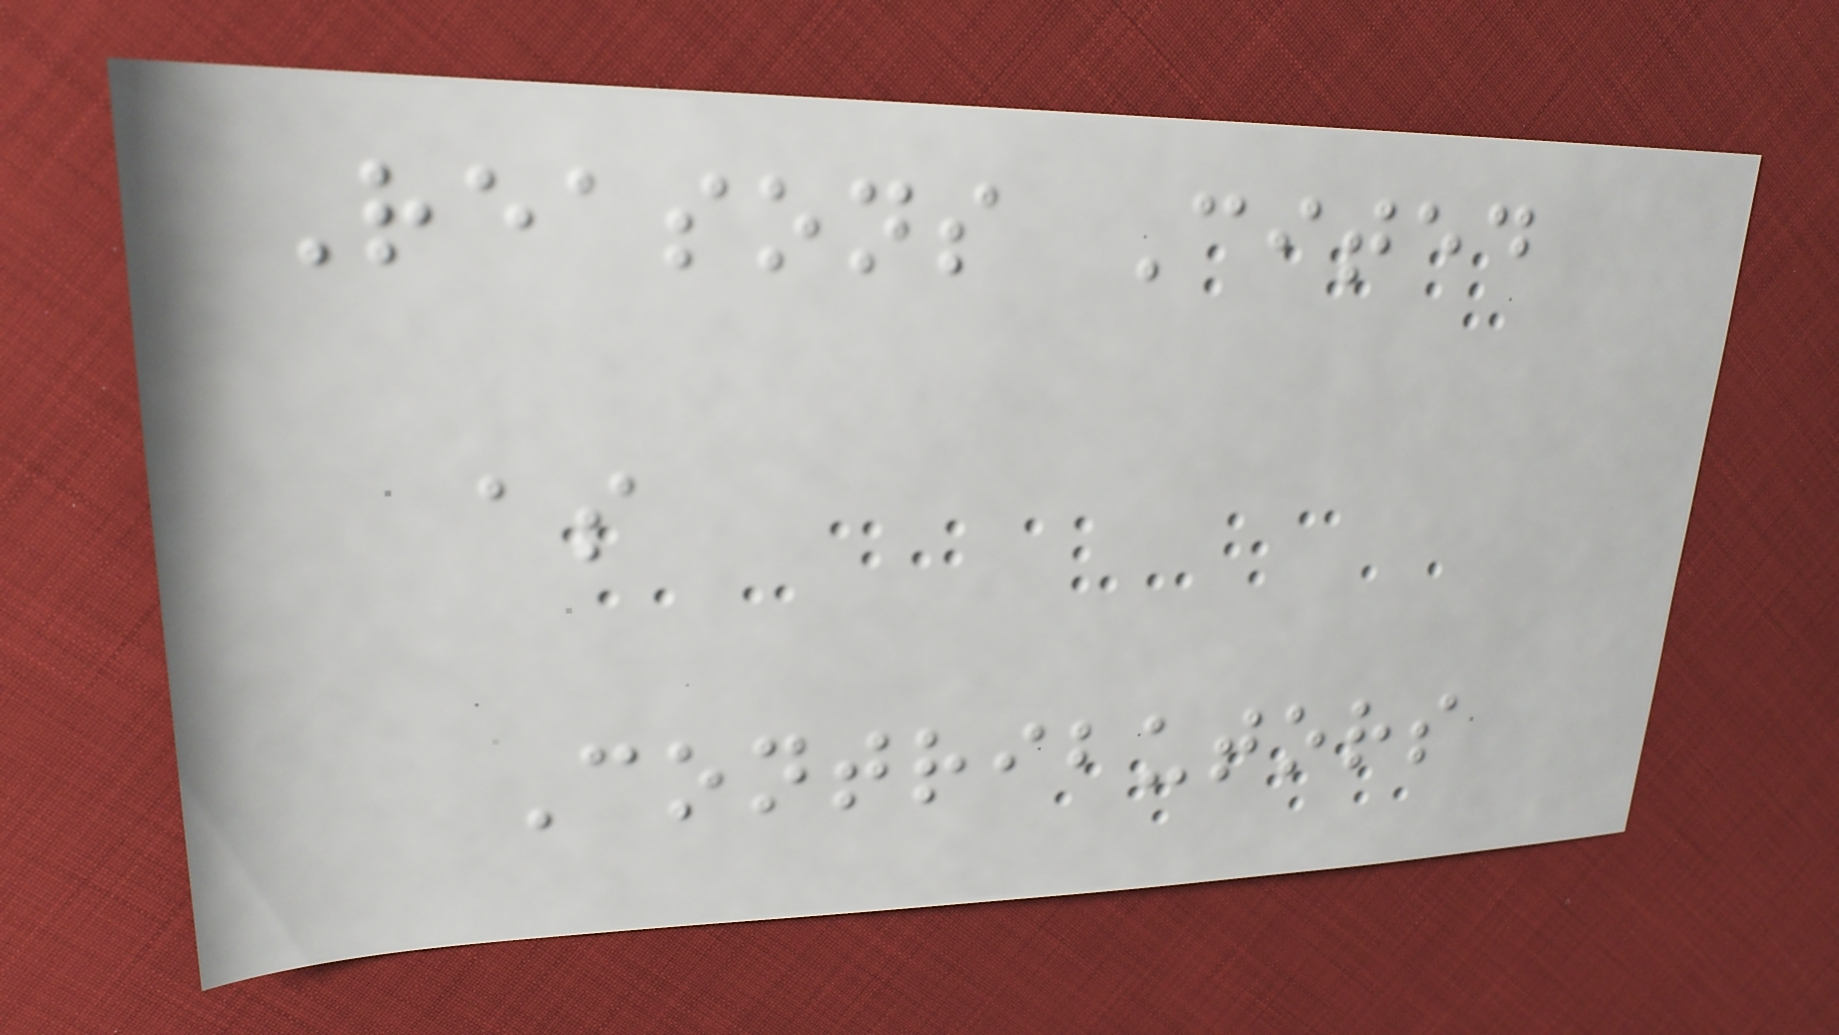Reasons Cited
as
Contributors
